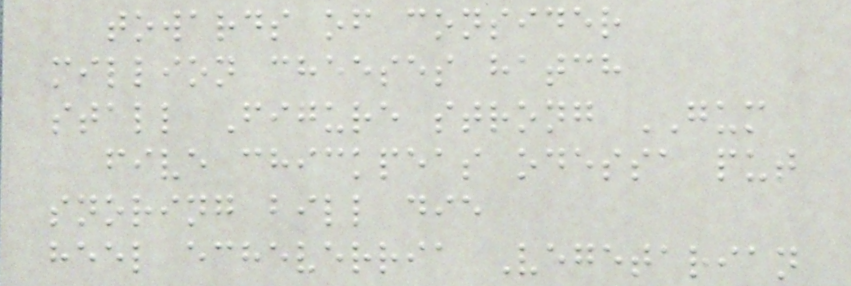towards of consider
million cheeses hatch
stall Figure strong GUM
five chickpeas odessa put
snoring bill die
heel echeverria Vegetarian
